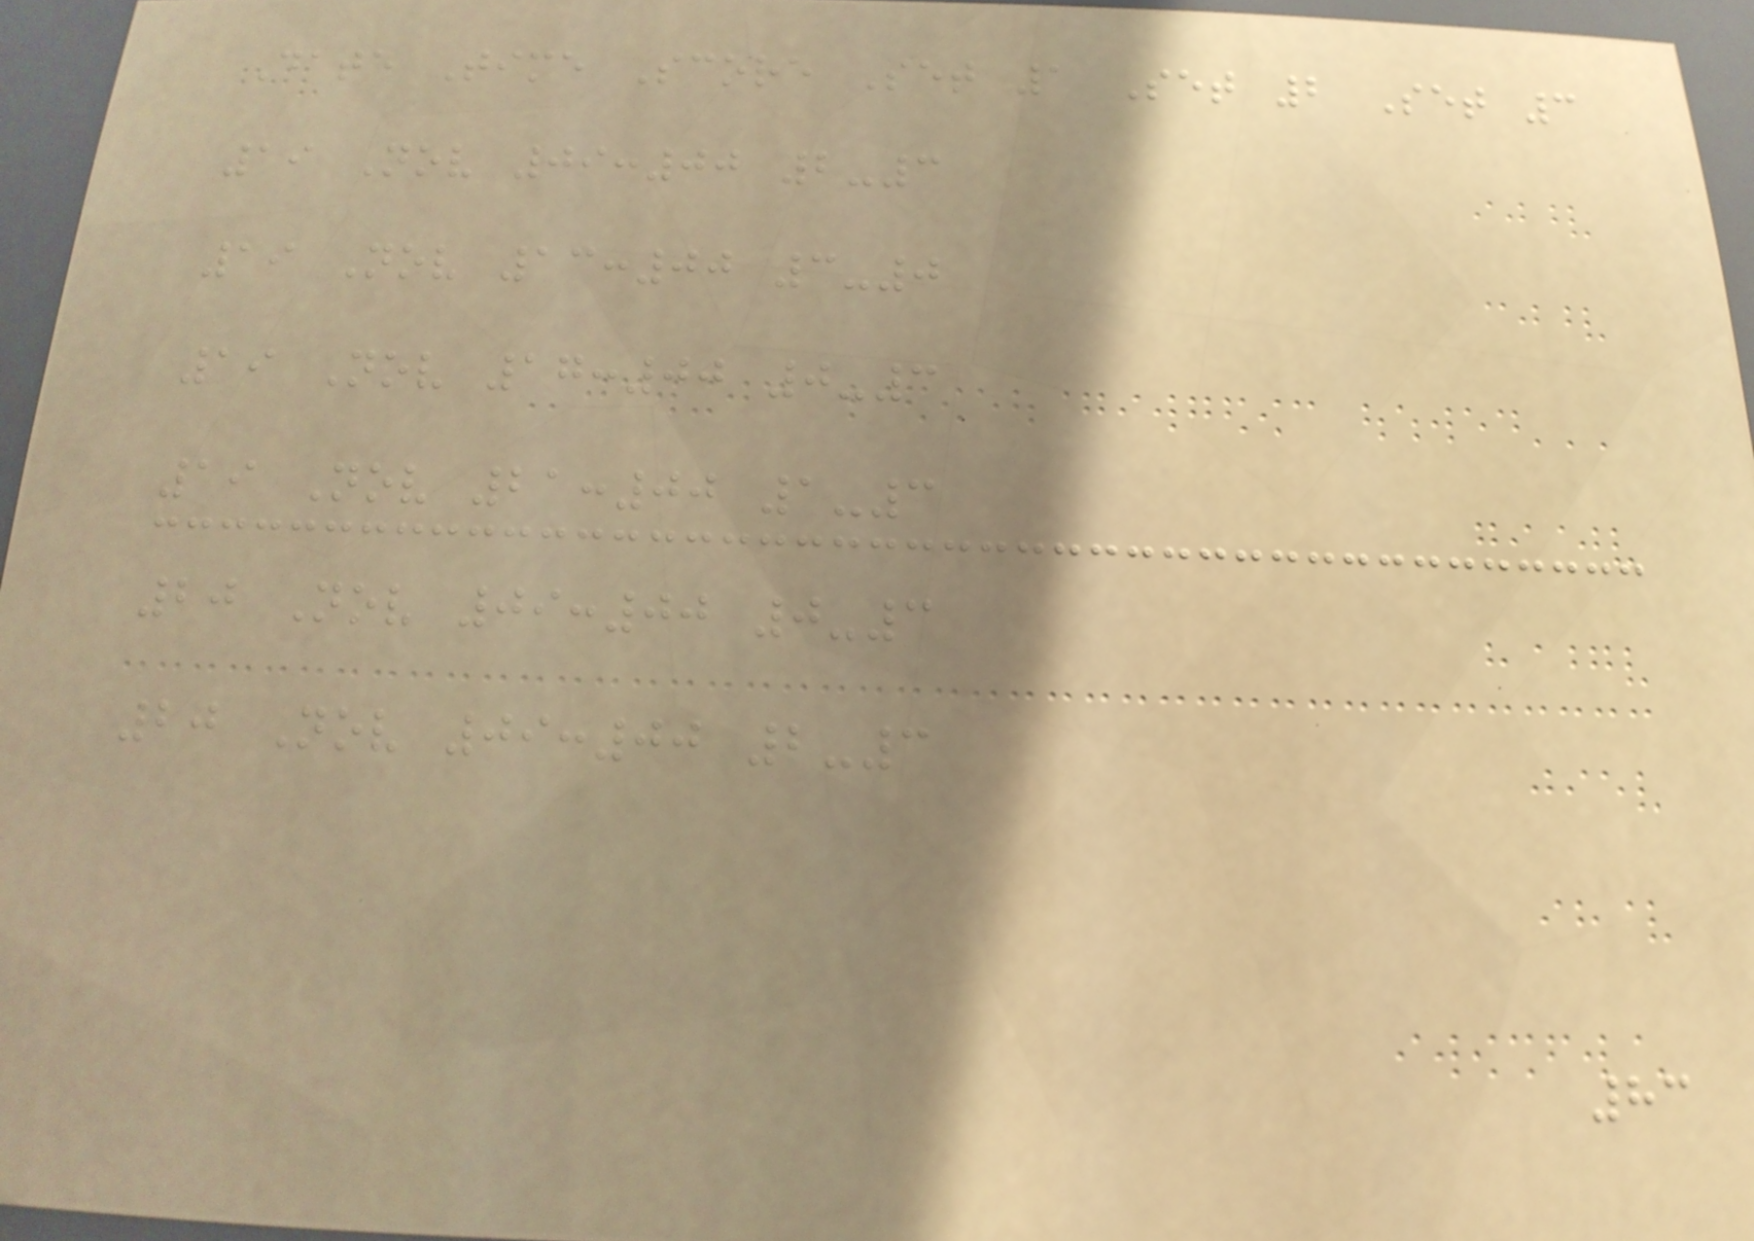Date Time Score Set 1 Set 2 Set 3
19 Nov 09:00 2-3
19 Nov 13:00 3-0
19 Nov 17:00 0-3
19 Nov 21:00 1-3
20 Nov 09:00 0-3
20 Nov 09:00 2-3
83
